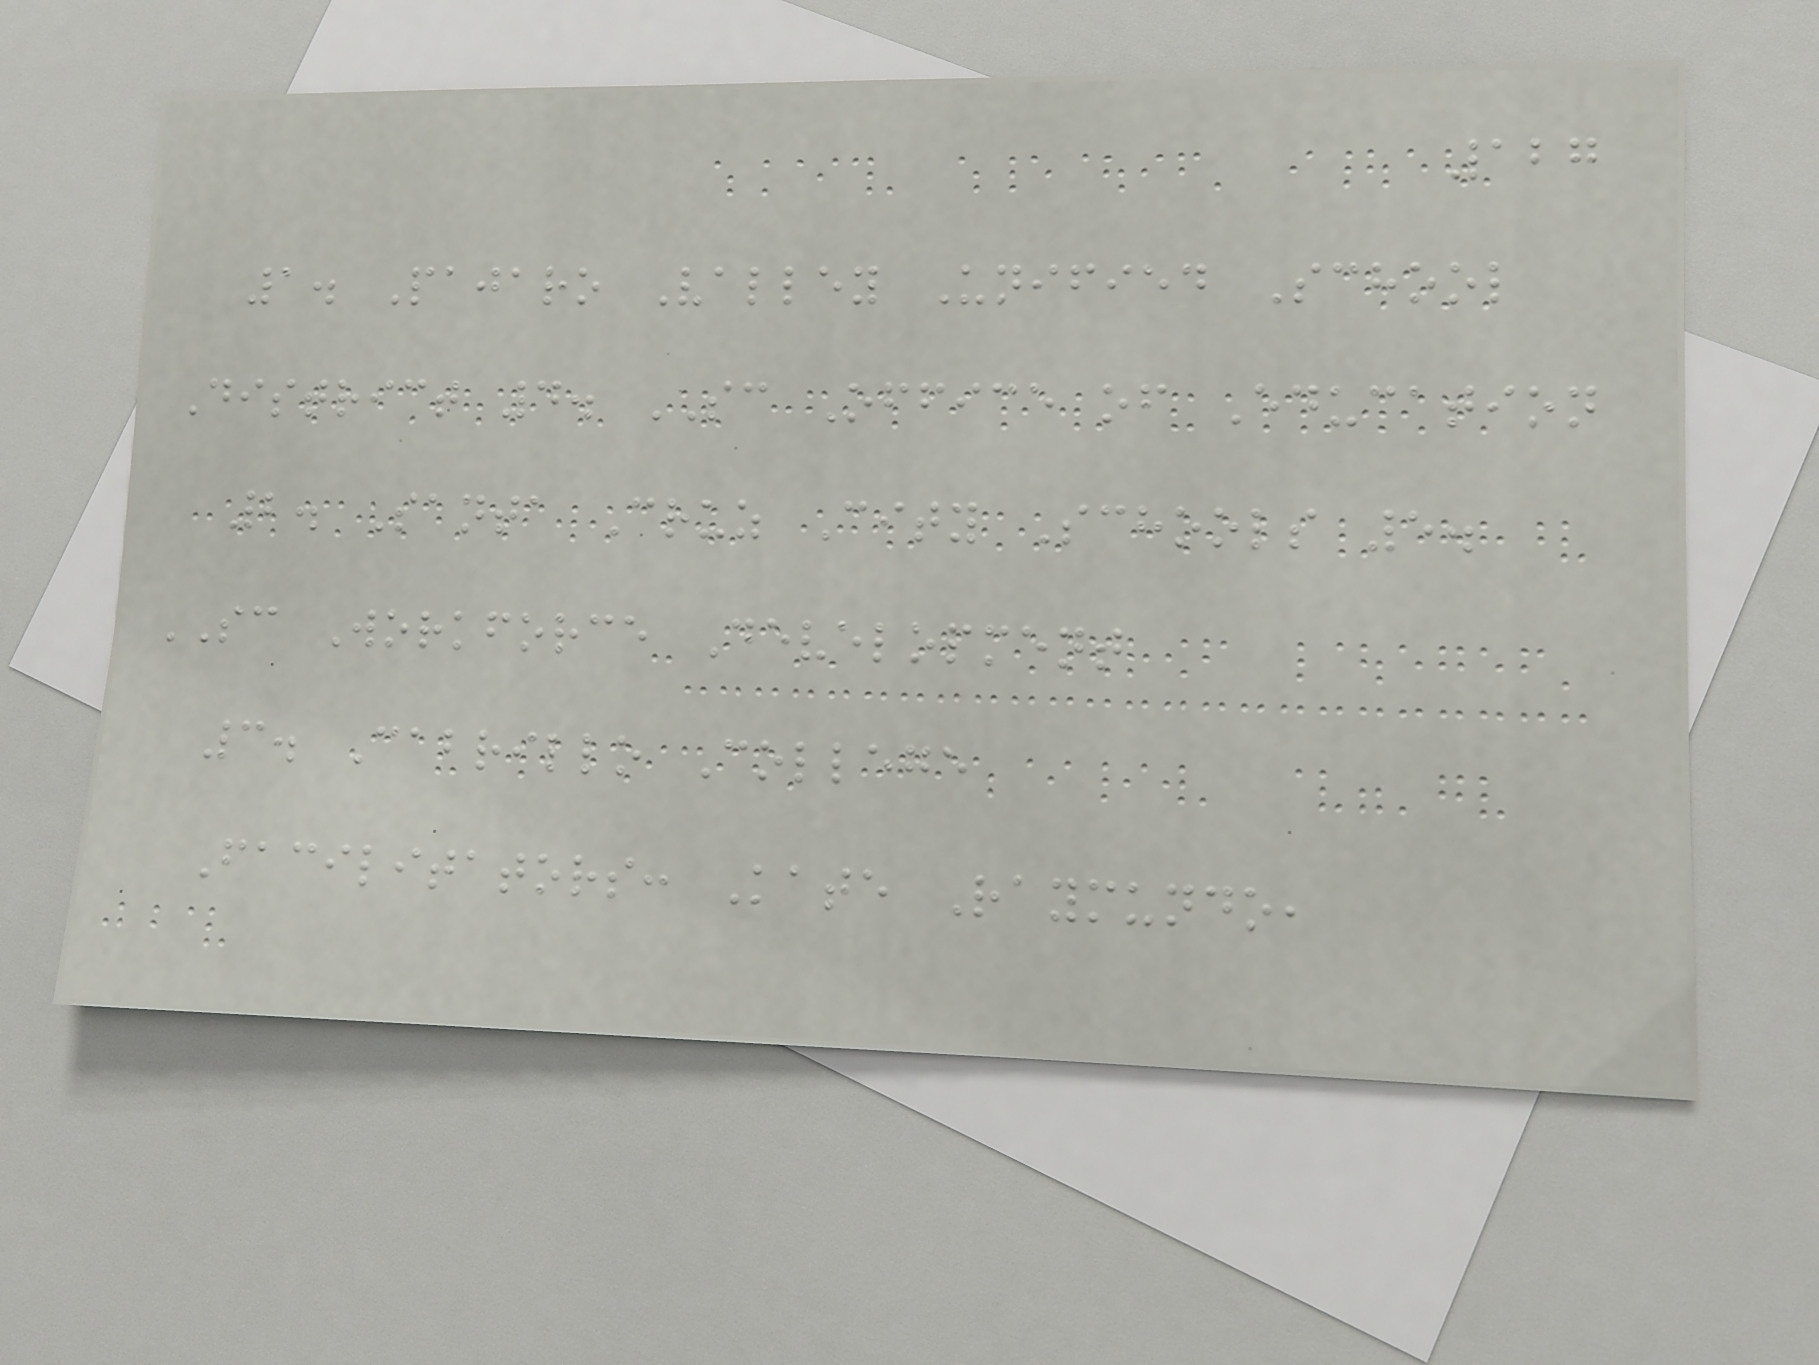127
1. Pajaro Valley Unified School
District 4. SC Office of Education
2. Santa Cruz City Schools 5.
SC Workforce Development
3. Cabrillo College
Facilitators: Kate Raymundo,
